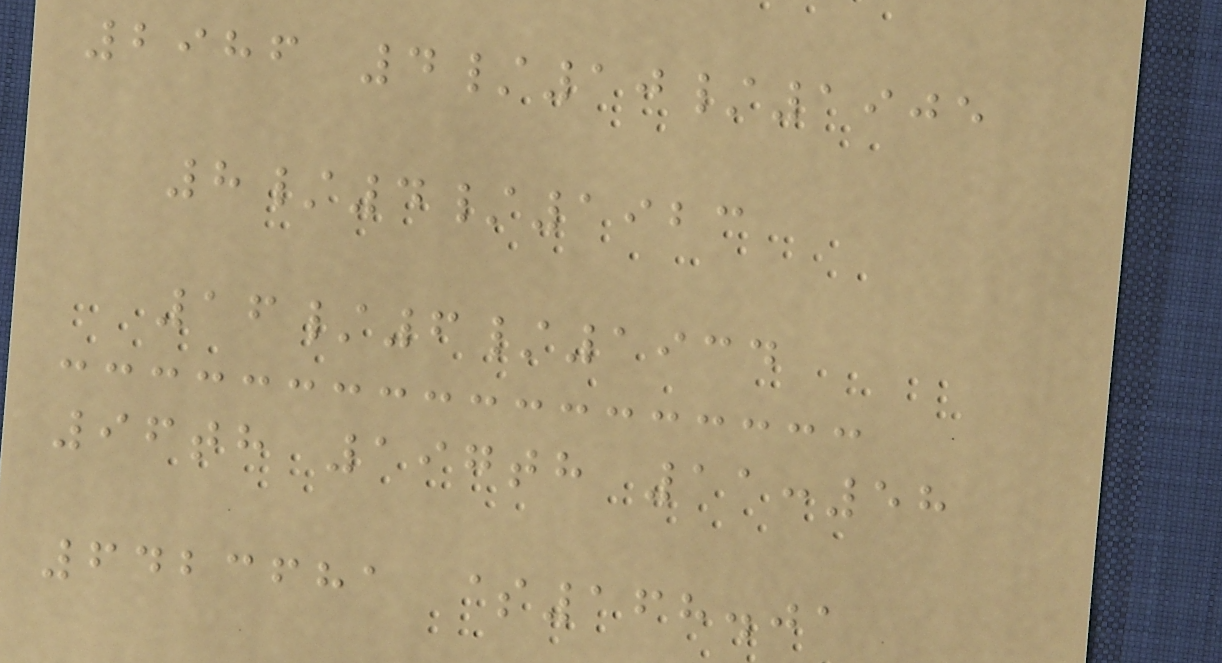2986 4/10/1905
8/4/1923
16/6/1934
96th 197th 11:58
6423681 $168.01
